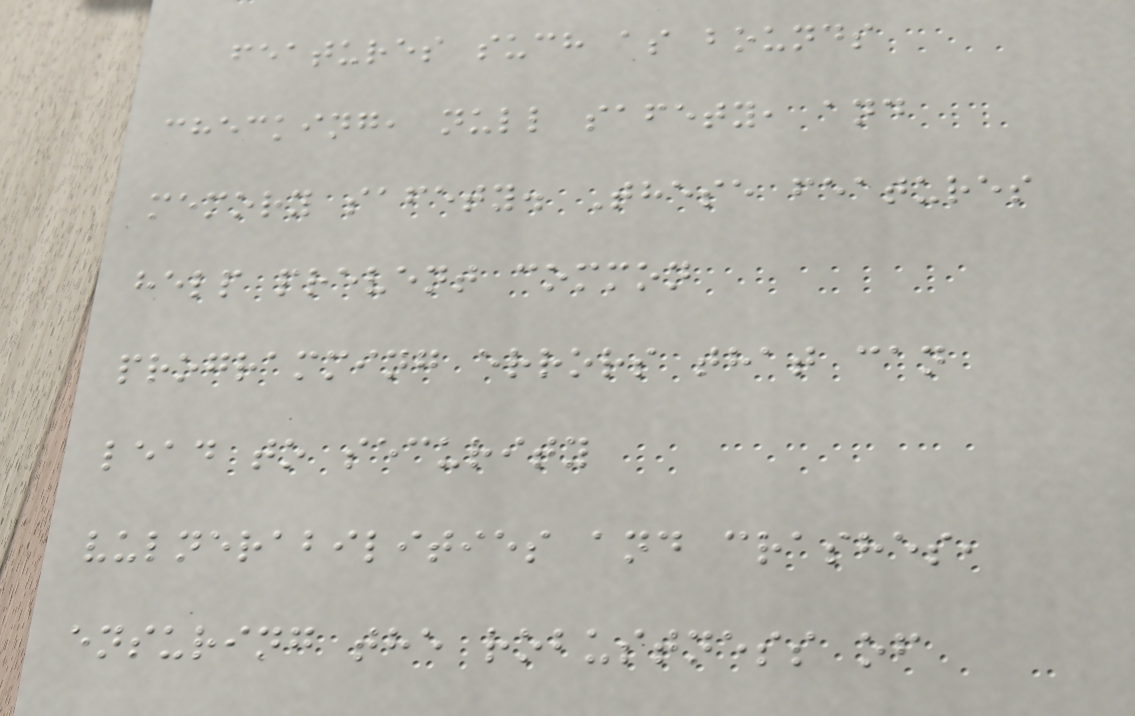features such as bounds
checking, null safety, and
memory safety. These features
help prevent common
programming errors that can
lead to security
vulnerabilities and crashes,
ensuring the robustness of
